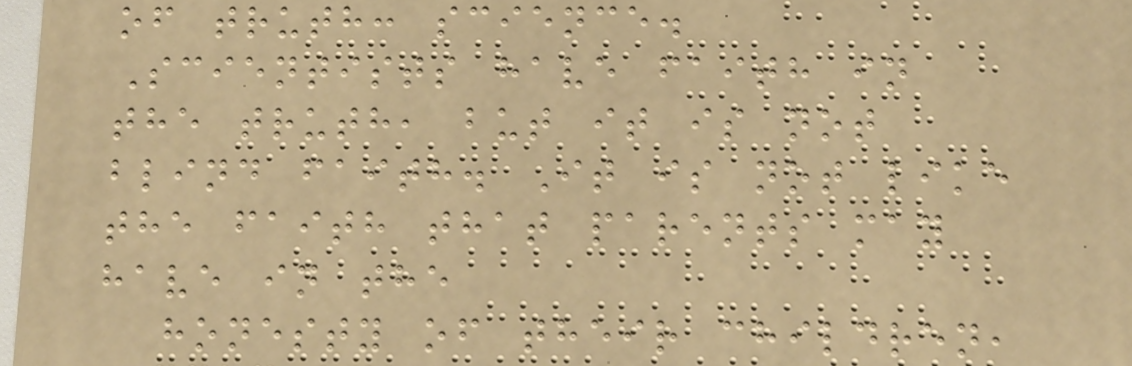of truth: science.
Scientists have faith in
the truth, but it is not
blind faith. It is not like
the faith that parents may
have in the
honesty of their children,
